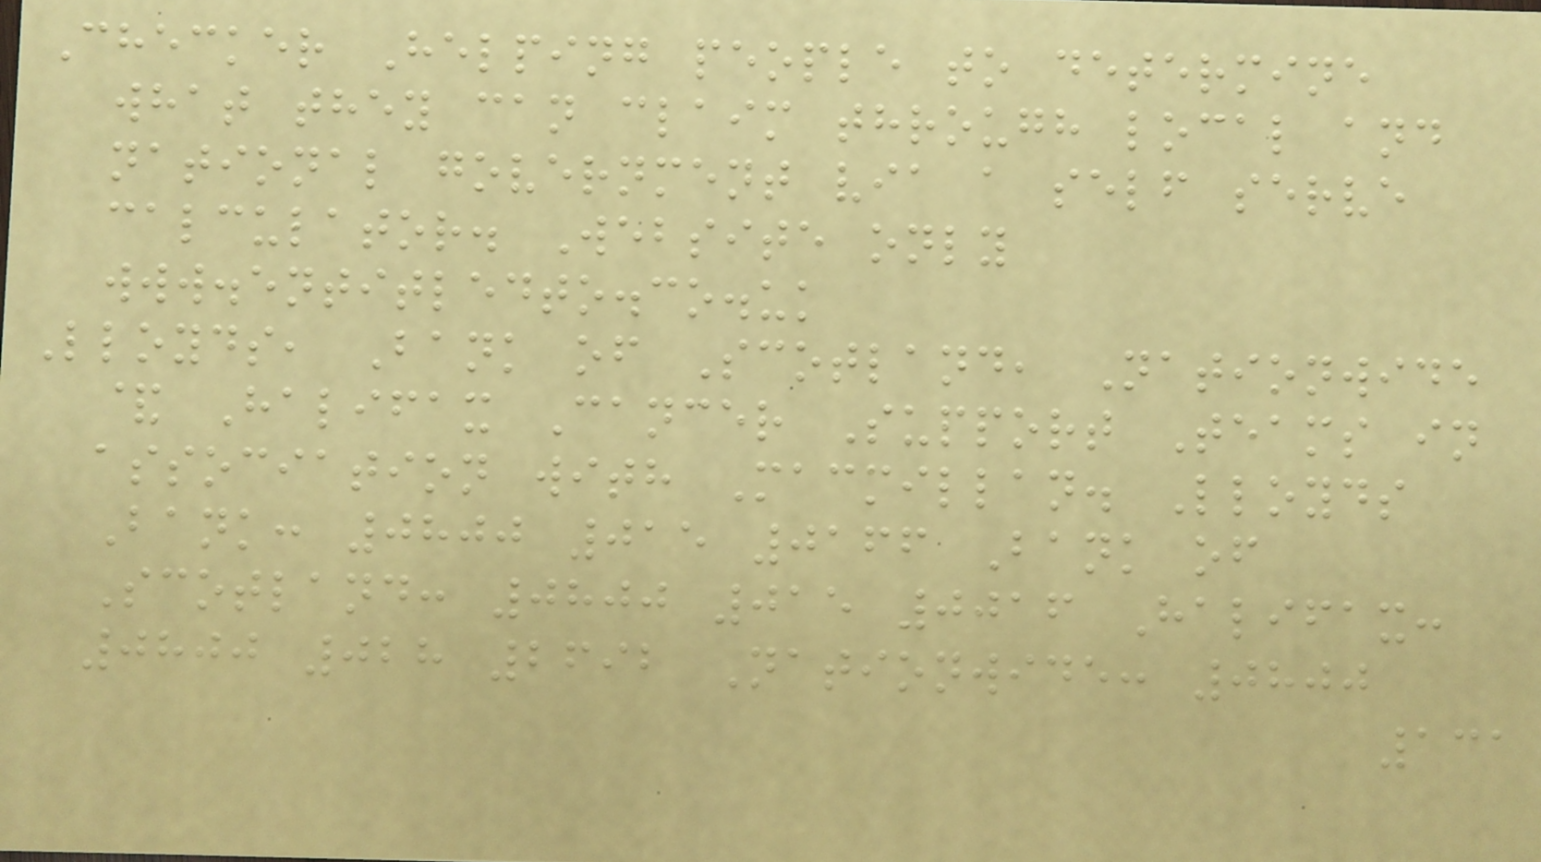Checker Helping people to determine
what they can claim through local and
national government via a self serve
calculator. Website only
www.entitledto.co.uk
Lloyds, Bank of Scotland, Nationwide
& Halifax Cancer Support Teams in
association with Macmillan. Lloyds
Bank: 0800 015 0166 Bank of
Scotland: 0800 015 0016 Halifax:
0800 028 2692 Nationwide: 0800
131
